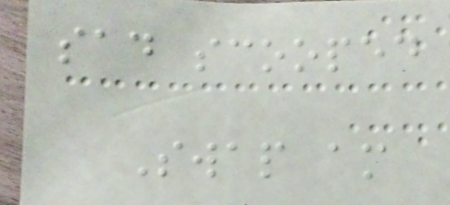sad scooped
Swap am
